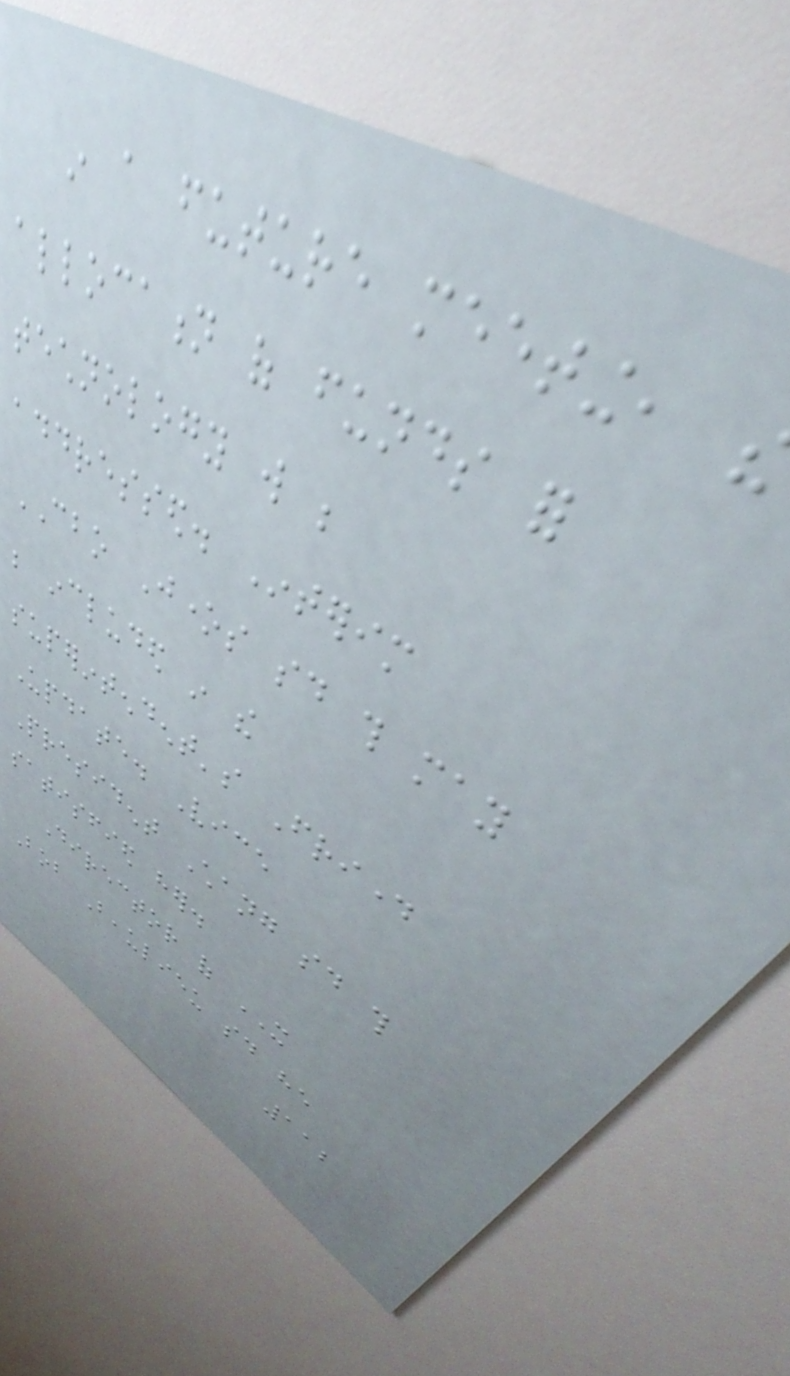in a future meeting, the
allocation of funds for
technology will be
addressed. Interim
CBO Jones said this may
be included in the
superintendent's Friday
Update. Vice
President Chang said this
satisfied her.
Director of IT
Bob Beaulieu said he
112
